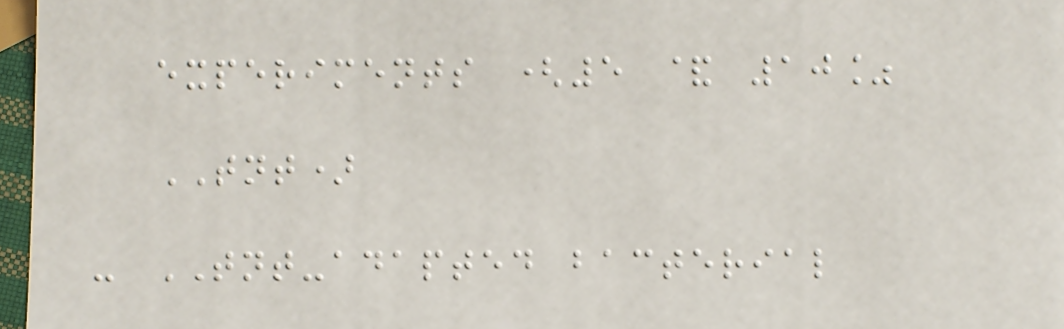experiments (5 & 10%
TNT)
- TNT-adapted bacterial
